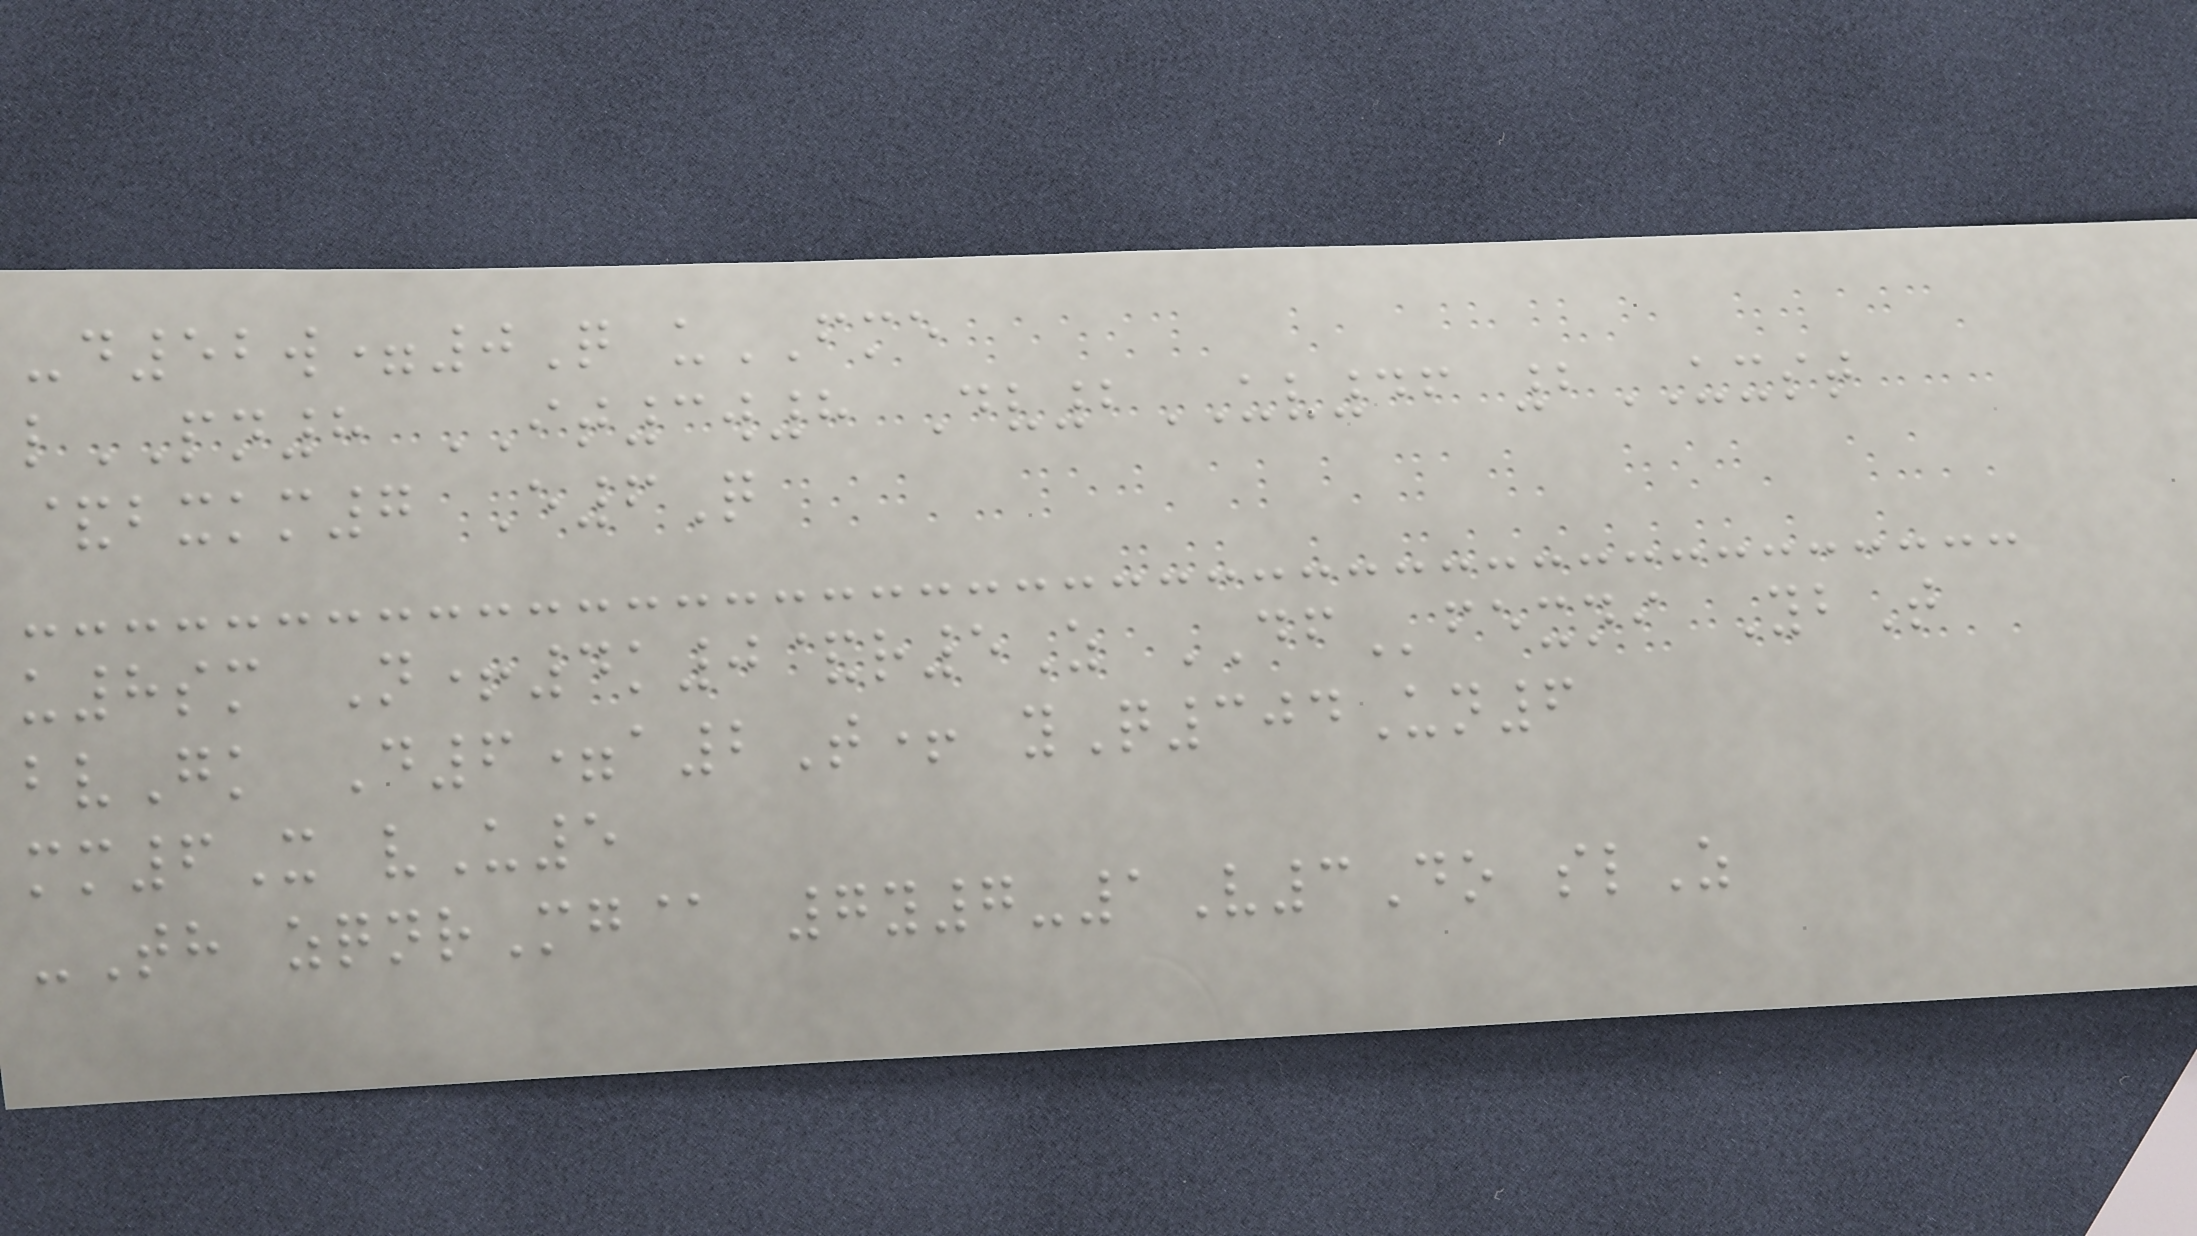-d52w=0Q uFME
lPN8 IT3w8 Dv2UV46 2UXST
&bxkm7 E6Q
u8sm N+4k0&r5Z DFfexni YbT
bvGk D6=a2T+ yQ304Un6
mm6X vU5
-Th zqnrMg@ 7y7-1V3Do slZ
